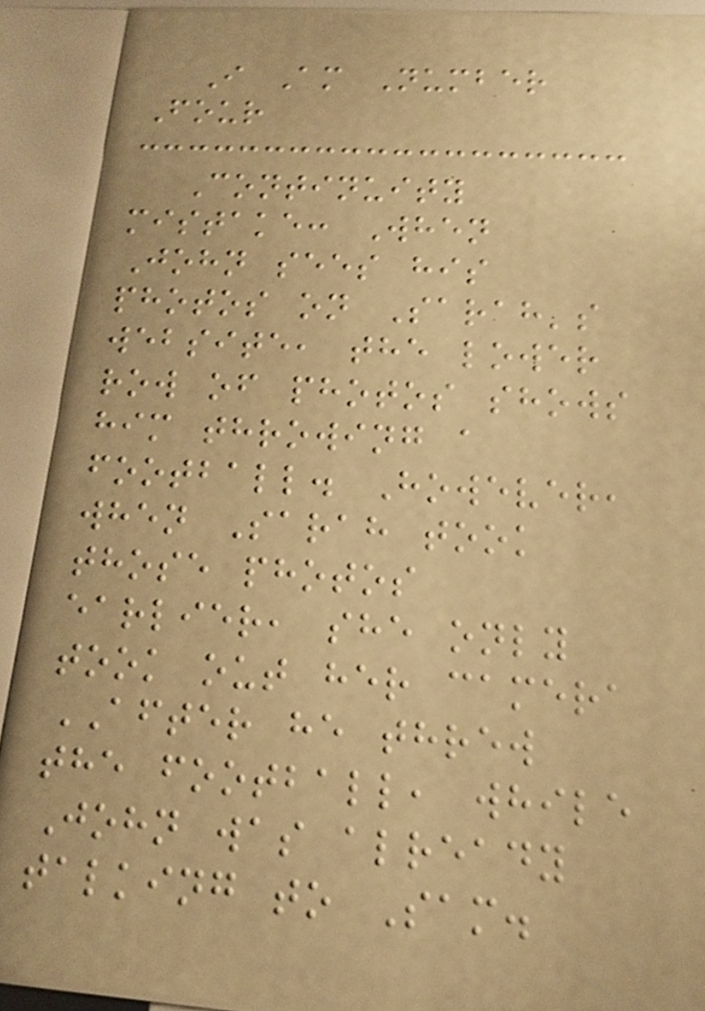I Am Number
Four
Continuity
mistake: When
John sees his
photos on Sarah's
website, the lower
row of photos shows
him throwing a
football. However,
when Sarah took
those photos
earlier, she only
took out her camera
AFTER he threw
the football, while
John was already
talking to Sam.
